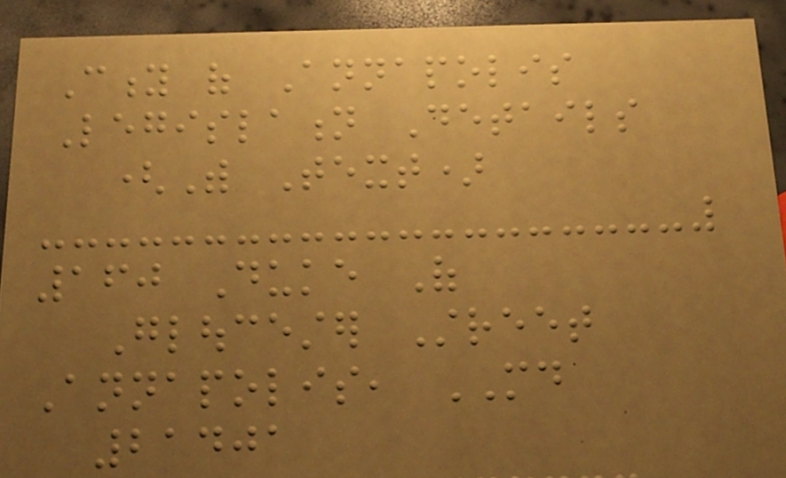City of Annapolis
Legislation Details
(With Text)
160 Duke Of
Gloucester Street
Annapolis, MD
21401
